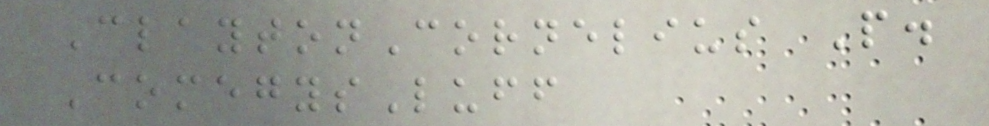ClaytonCornelius P.
ComegysLuff
